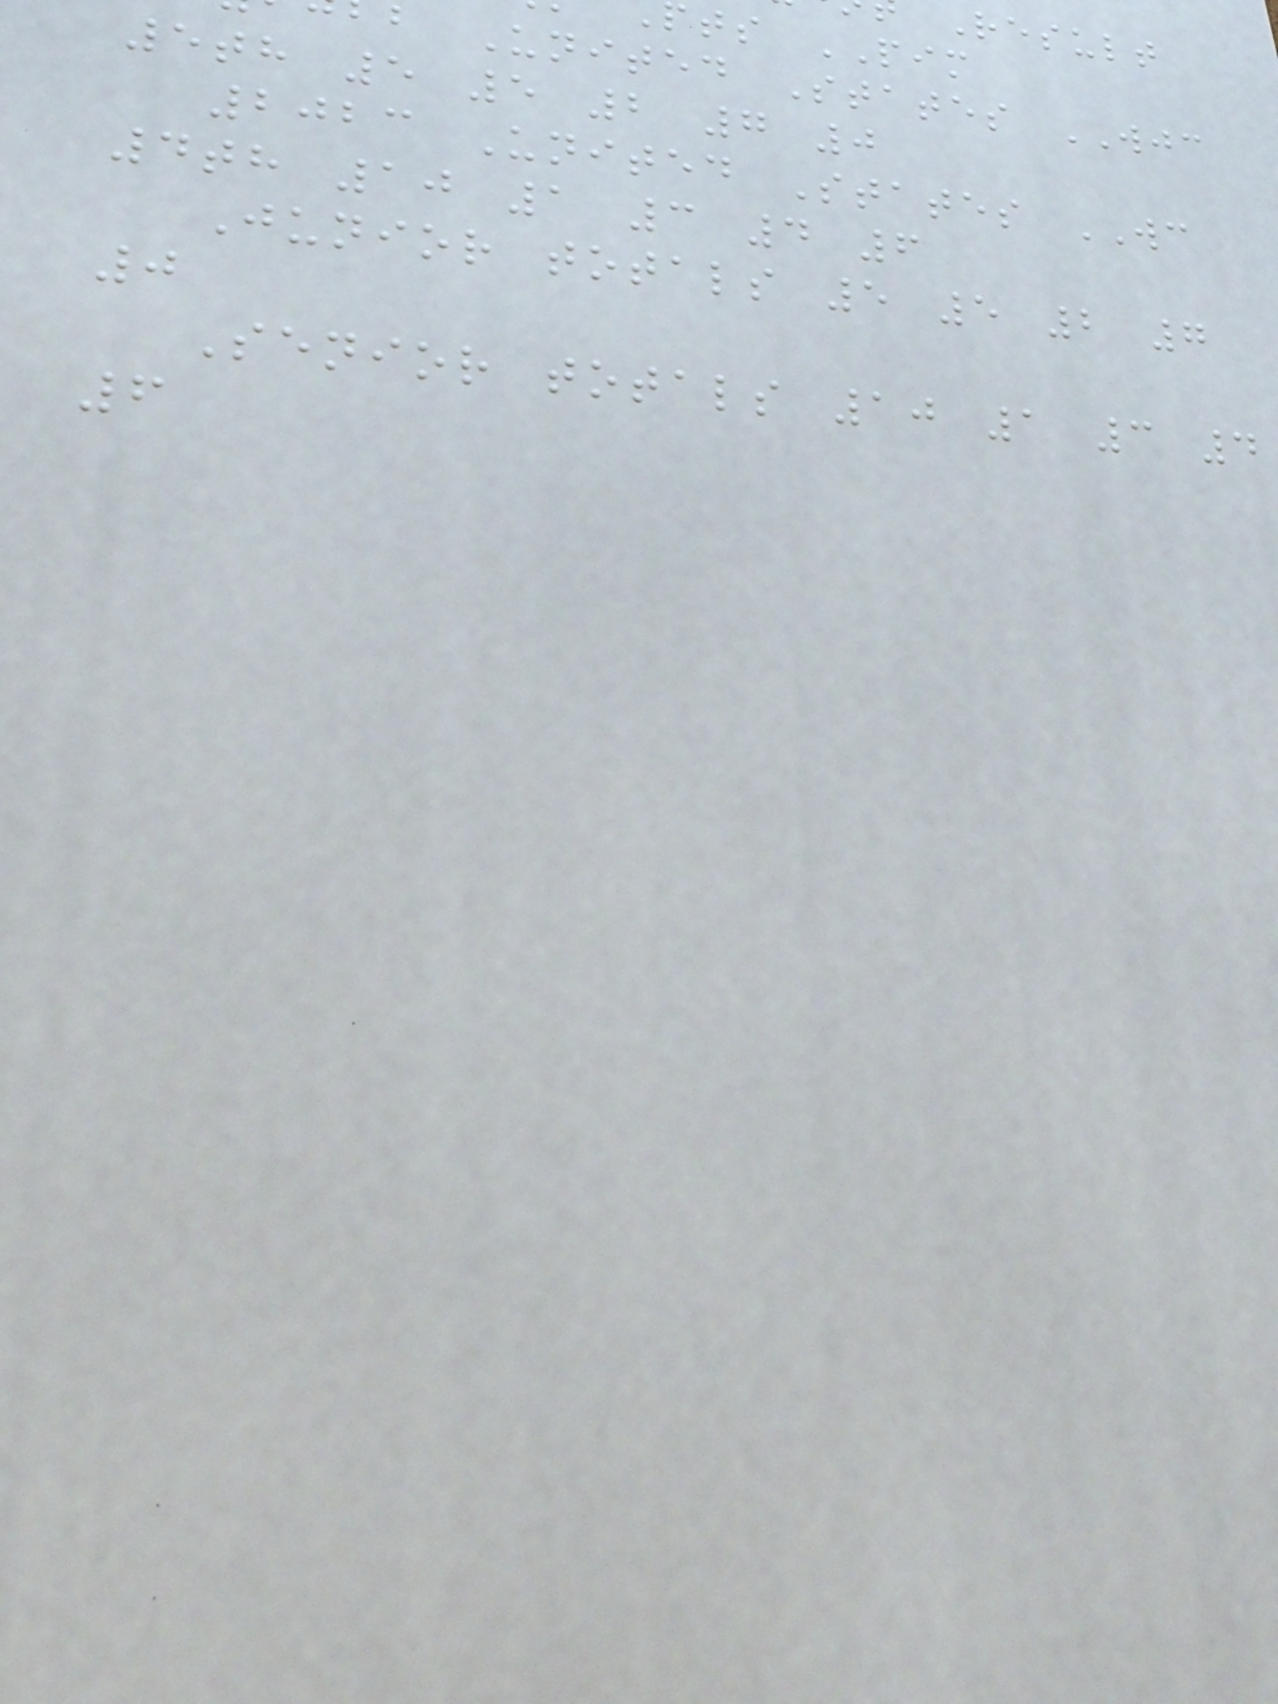Result
ts PIM
b United States WJC
5th 5 5 2 7 0
2023 United States WC
4th 10 1 3 4 6
Junior totals 5 5 2 7
0
Senior totals 10 1 3 4
6
